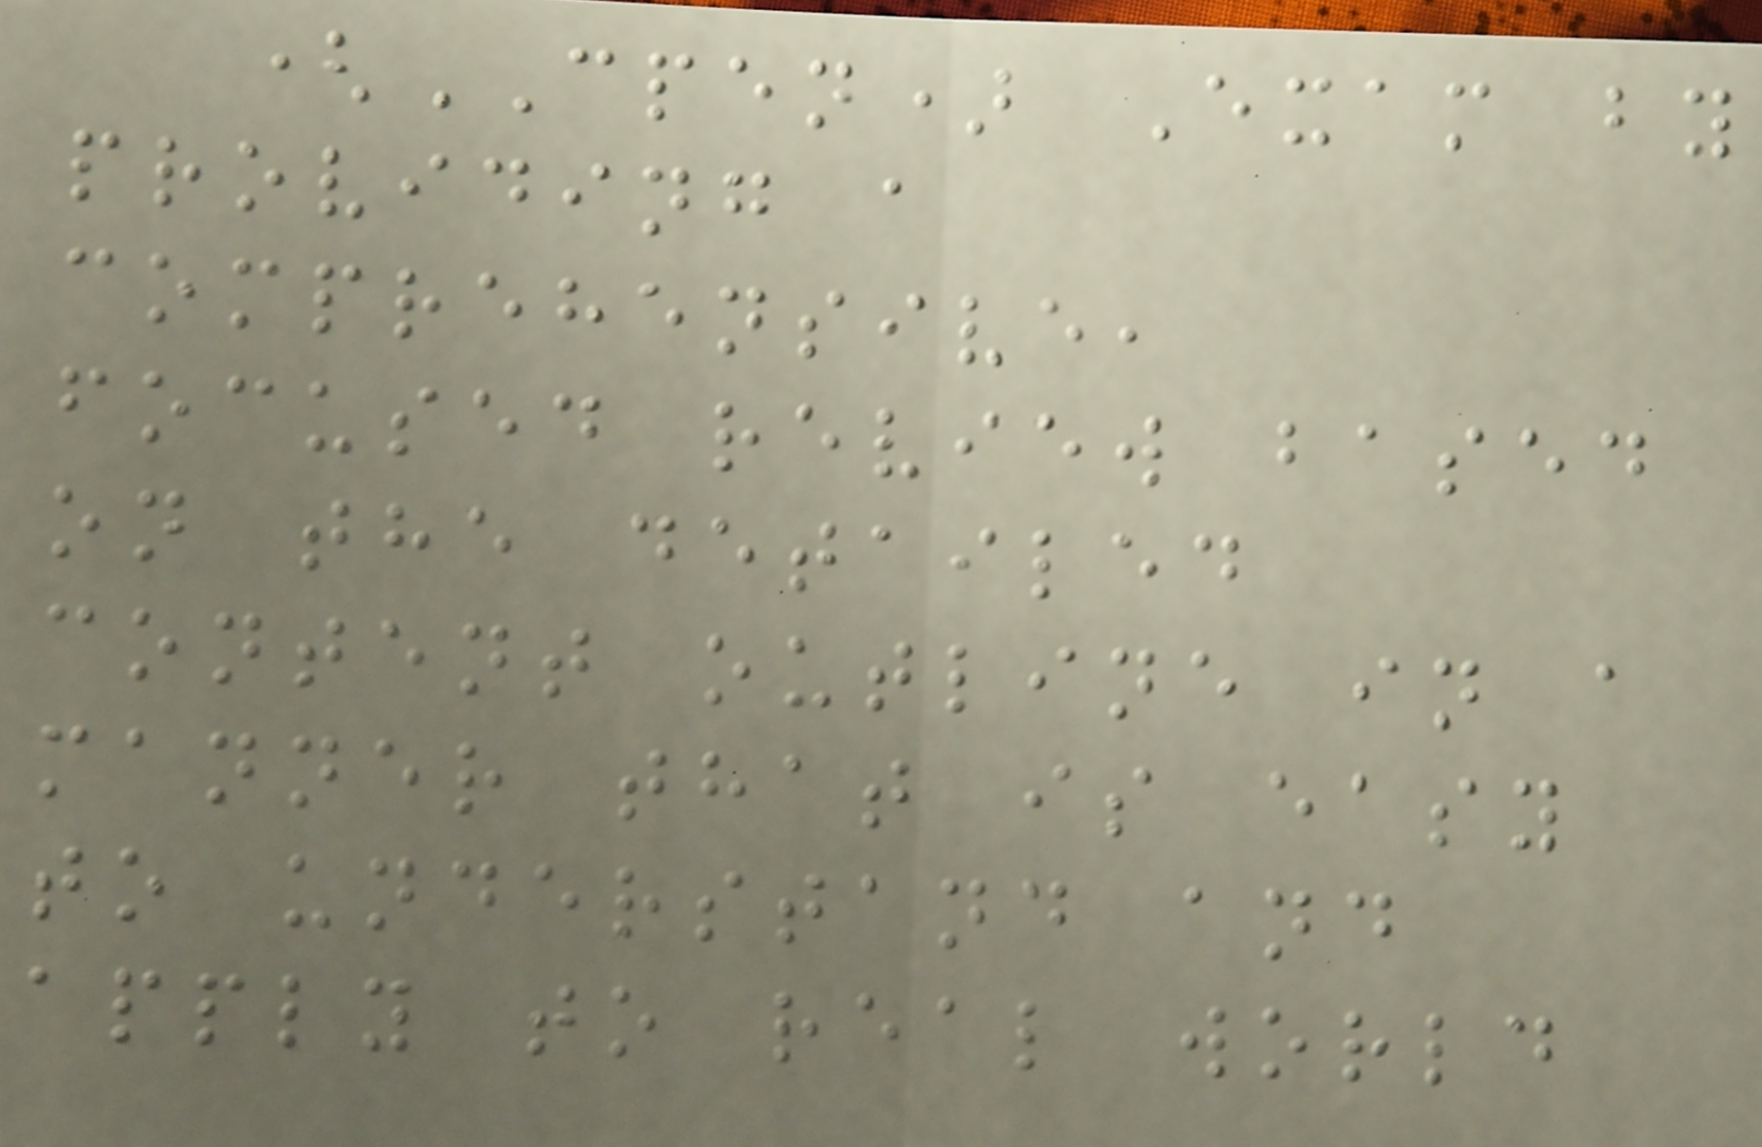(CPEN) Exam by
providing a
comprehensive,
focused review based
on the detailed
content outline in a
manner that is easy
to understand and
apply to real world
